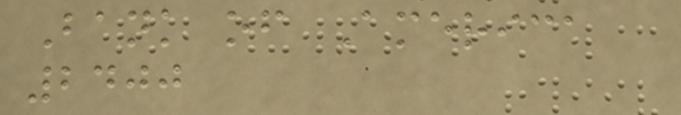Bank of America
2400
